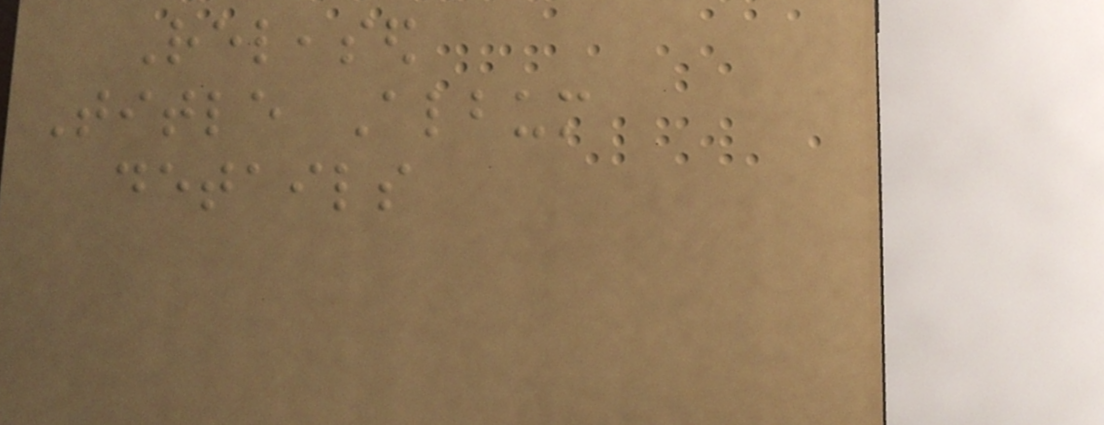Released
Title Album
details
